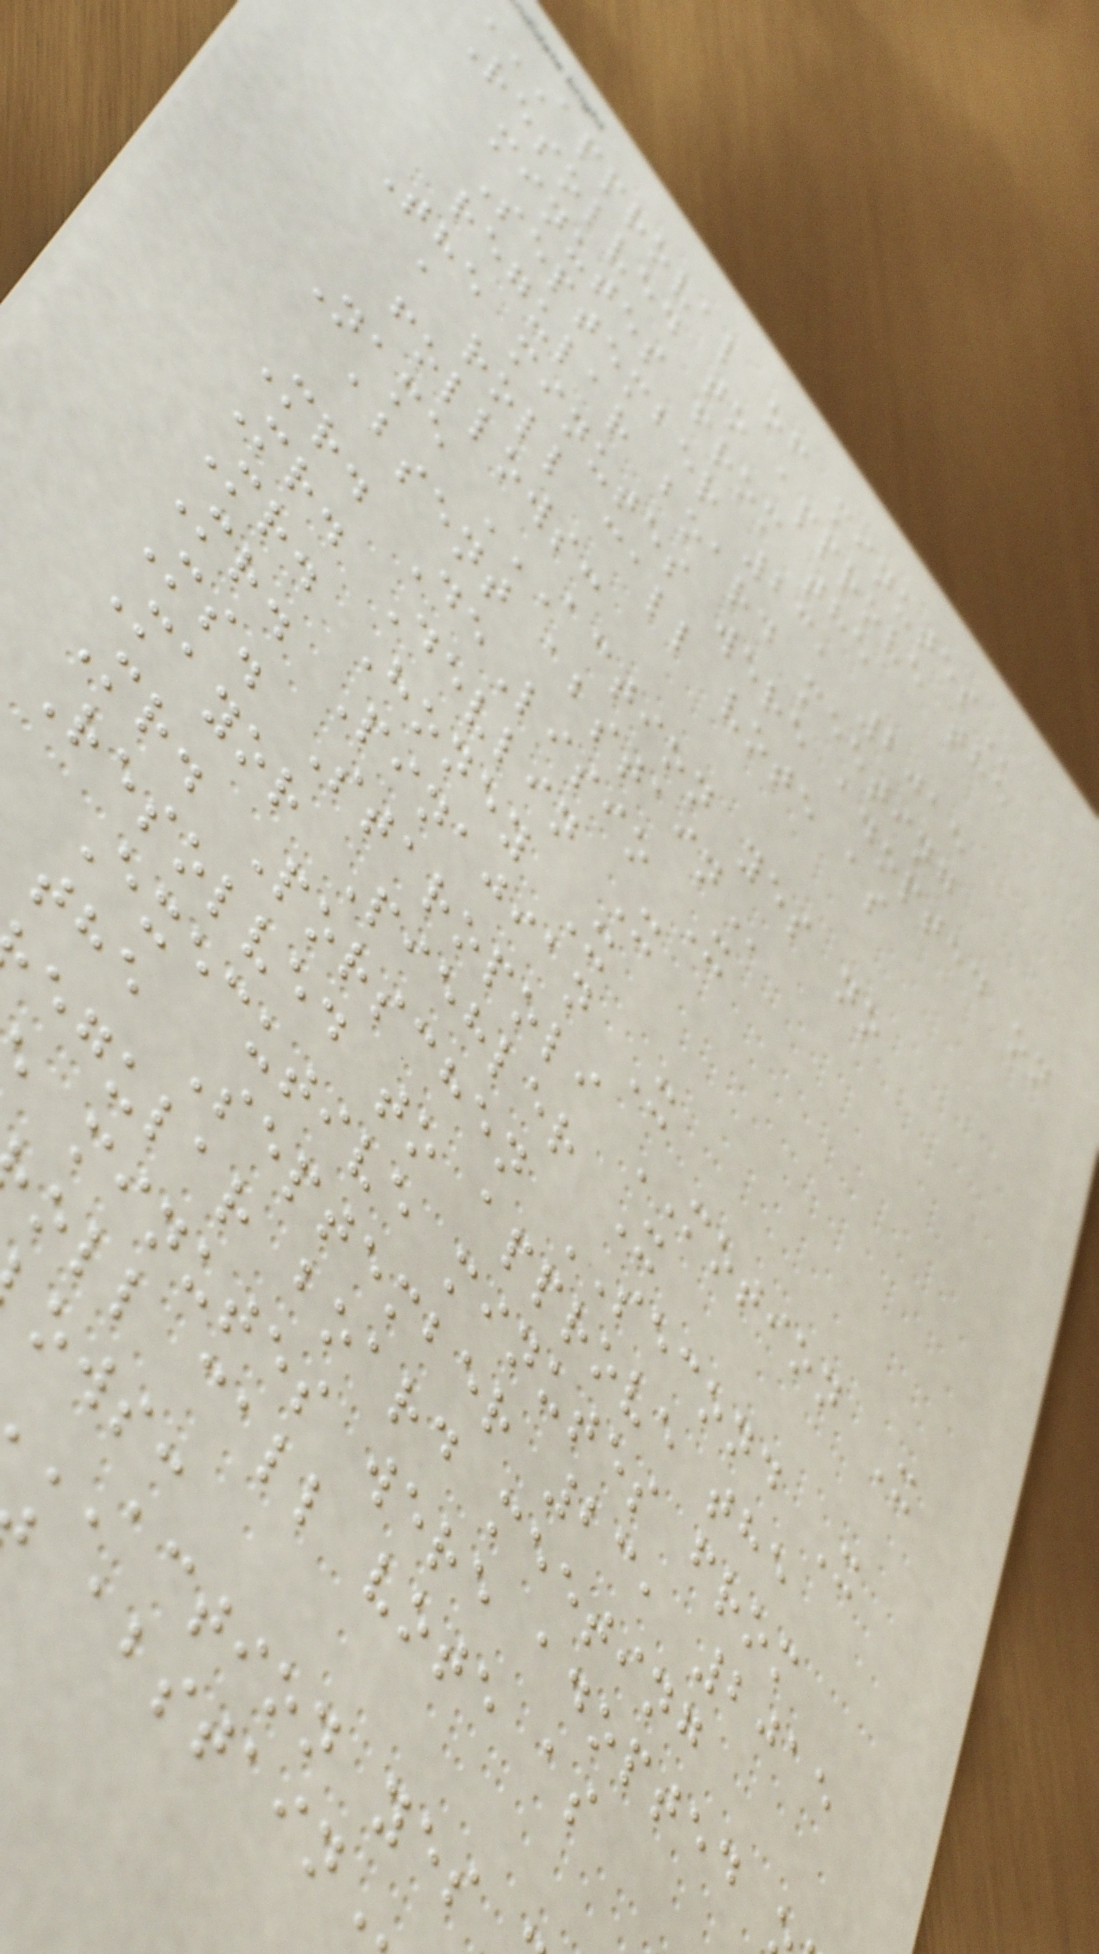APPROVAL of
Resolved to approve the
minutes from the
September 23, 2015
regular board meeting
The minutes were adopted on
a roll call vote as
follows:
Name ACTION YES NO
absent
Mr. DeLisio X
Mr. Devlin X
Mr. Honey X
Mr. Pinajian X
Ms. Staropoli MOTION X
Mayor Piehler X
Mr. Porschen SECOND X
Resolved to approve the
Executive minutes from
the September 23, 2015
egular board meeting
minutes were adopted
oll call vote as
ows:
ACTION yes
